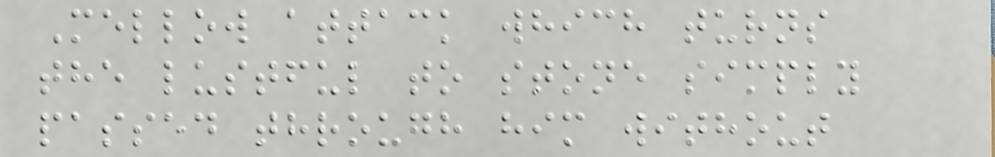Mellow attack which turns
the lustful to stone simply
passed through him without
